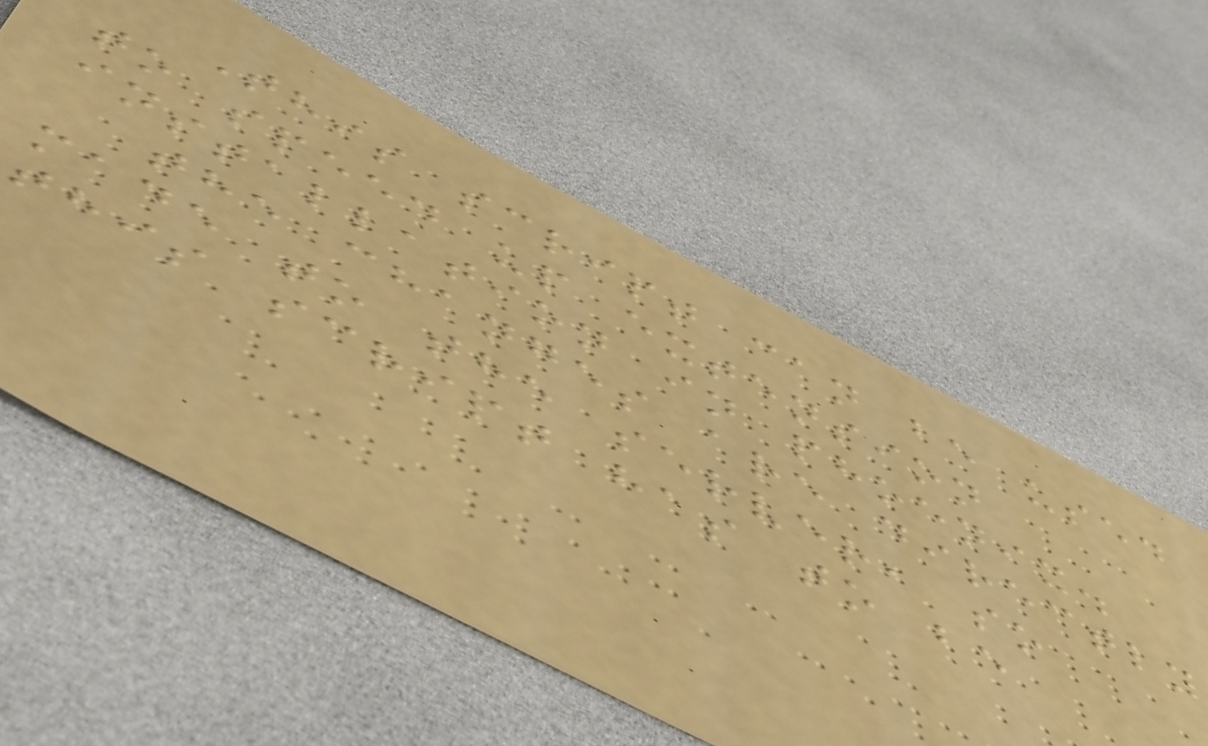This script can be used
to speed up extension
installation in phoenix.
the changes are directly
made to the server, so
this script has to be
